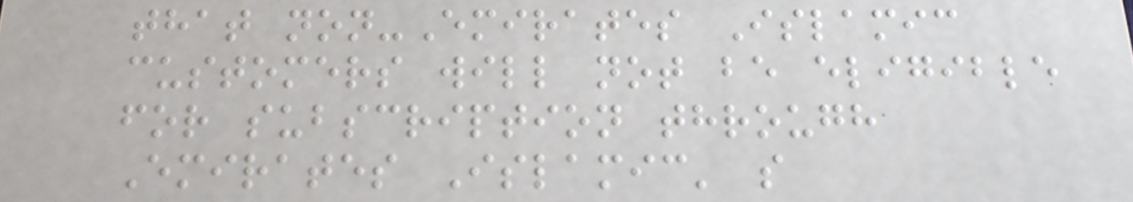that non-Emirates Islamic
customers will not be eligible
for subscription through
Emirates Islamic' s
